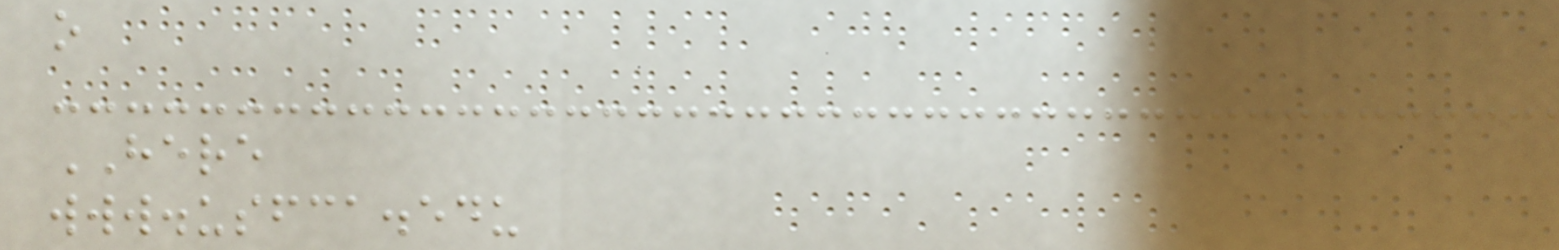o
HERE
www.usfca.edu
